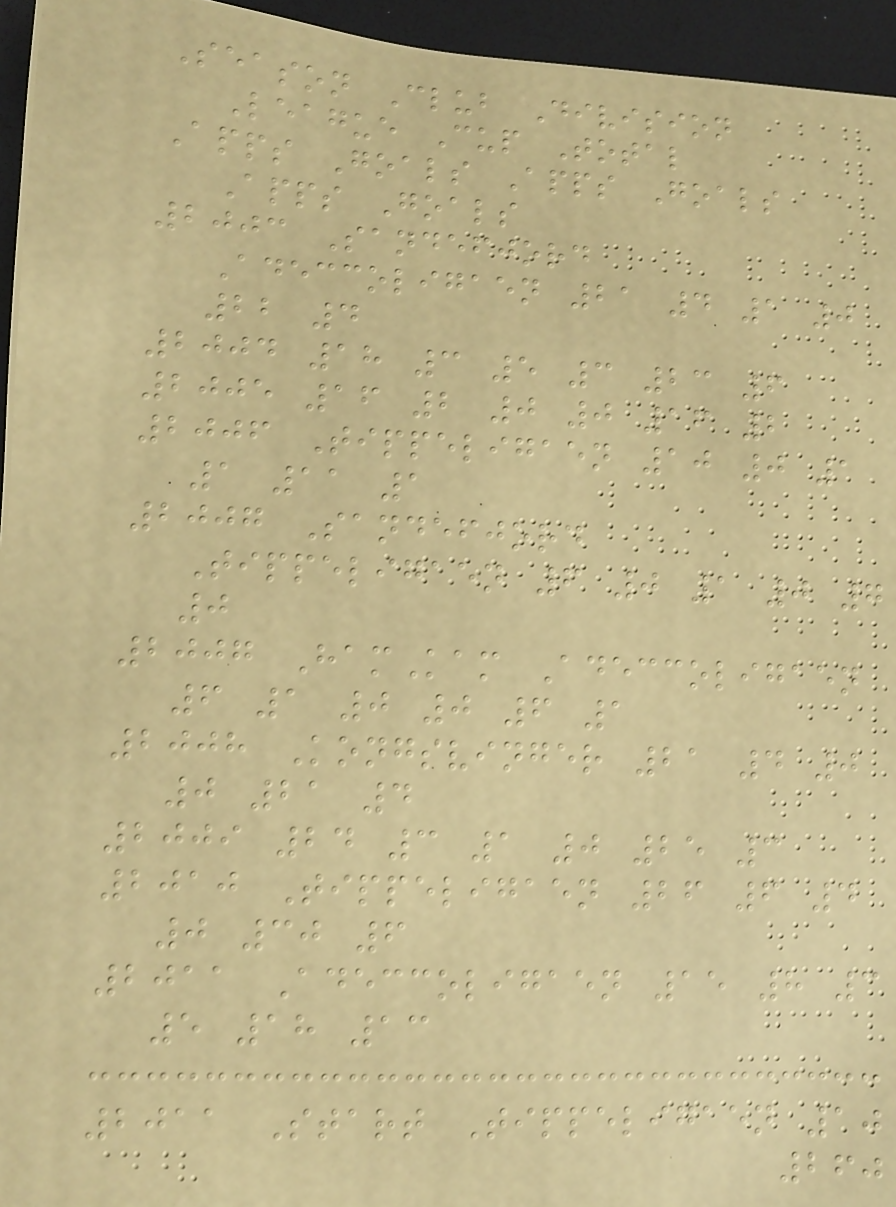Season Club Division
League Cup Total
Apps Goals Apps Goals
Apps Goals
2003 Sandefjord
Adeccoligaen 21 4 1 0
22 4
2004 18 3 5 3 23 6
2005 16 2 0 0 16 2
2006 Tippeligaen 10 0 1
1 11 1
2007 Sandefjord
Tippeligaen 6 0 1 0 7
0
2007 HamKam Adeccoligaen
6 1 0 0 6 1
2008 Kongsvinger 21 4 0
0 21 4
2009 24 3 1 0 25 3
2010 Tippeligaen 26 6 4
0 30 6
2011 Adeccoligaen 15 8 3
5 18 13
2011 Start Tippeligaen 10
260
